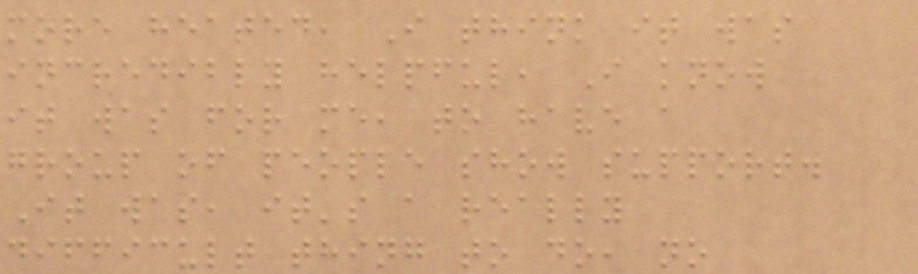more heated, I think it was
incredibly helpful, I know
it was for me, to have a
group of people show support.
It was, it's a really
difficult thing to do, no
